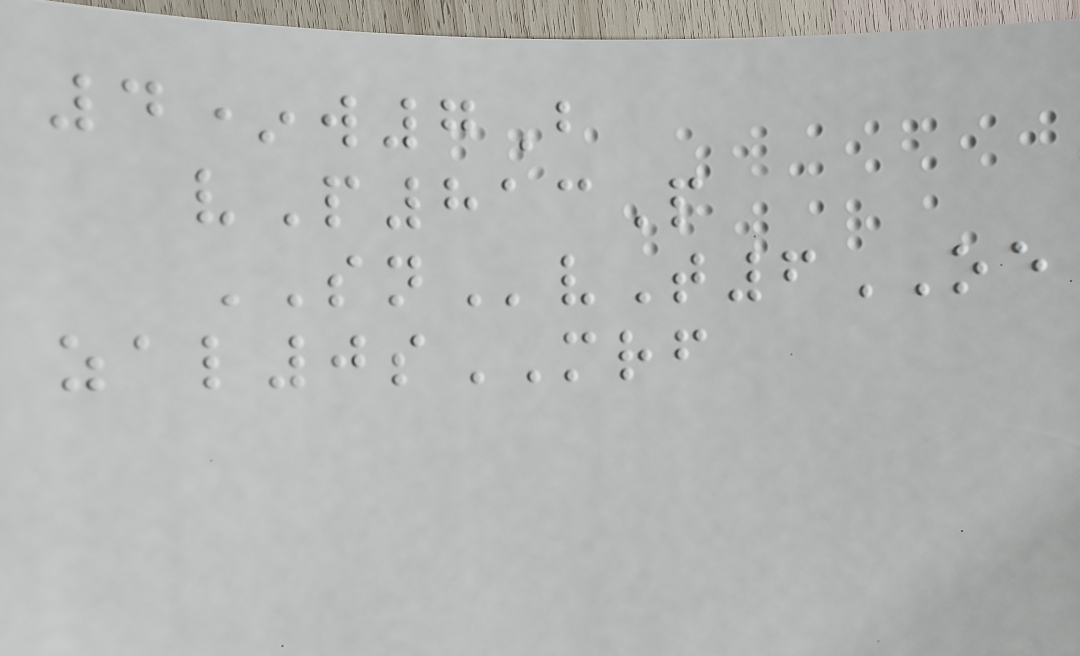4*w7B
vP813P
SNvT6OE
zal0sMRF
